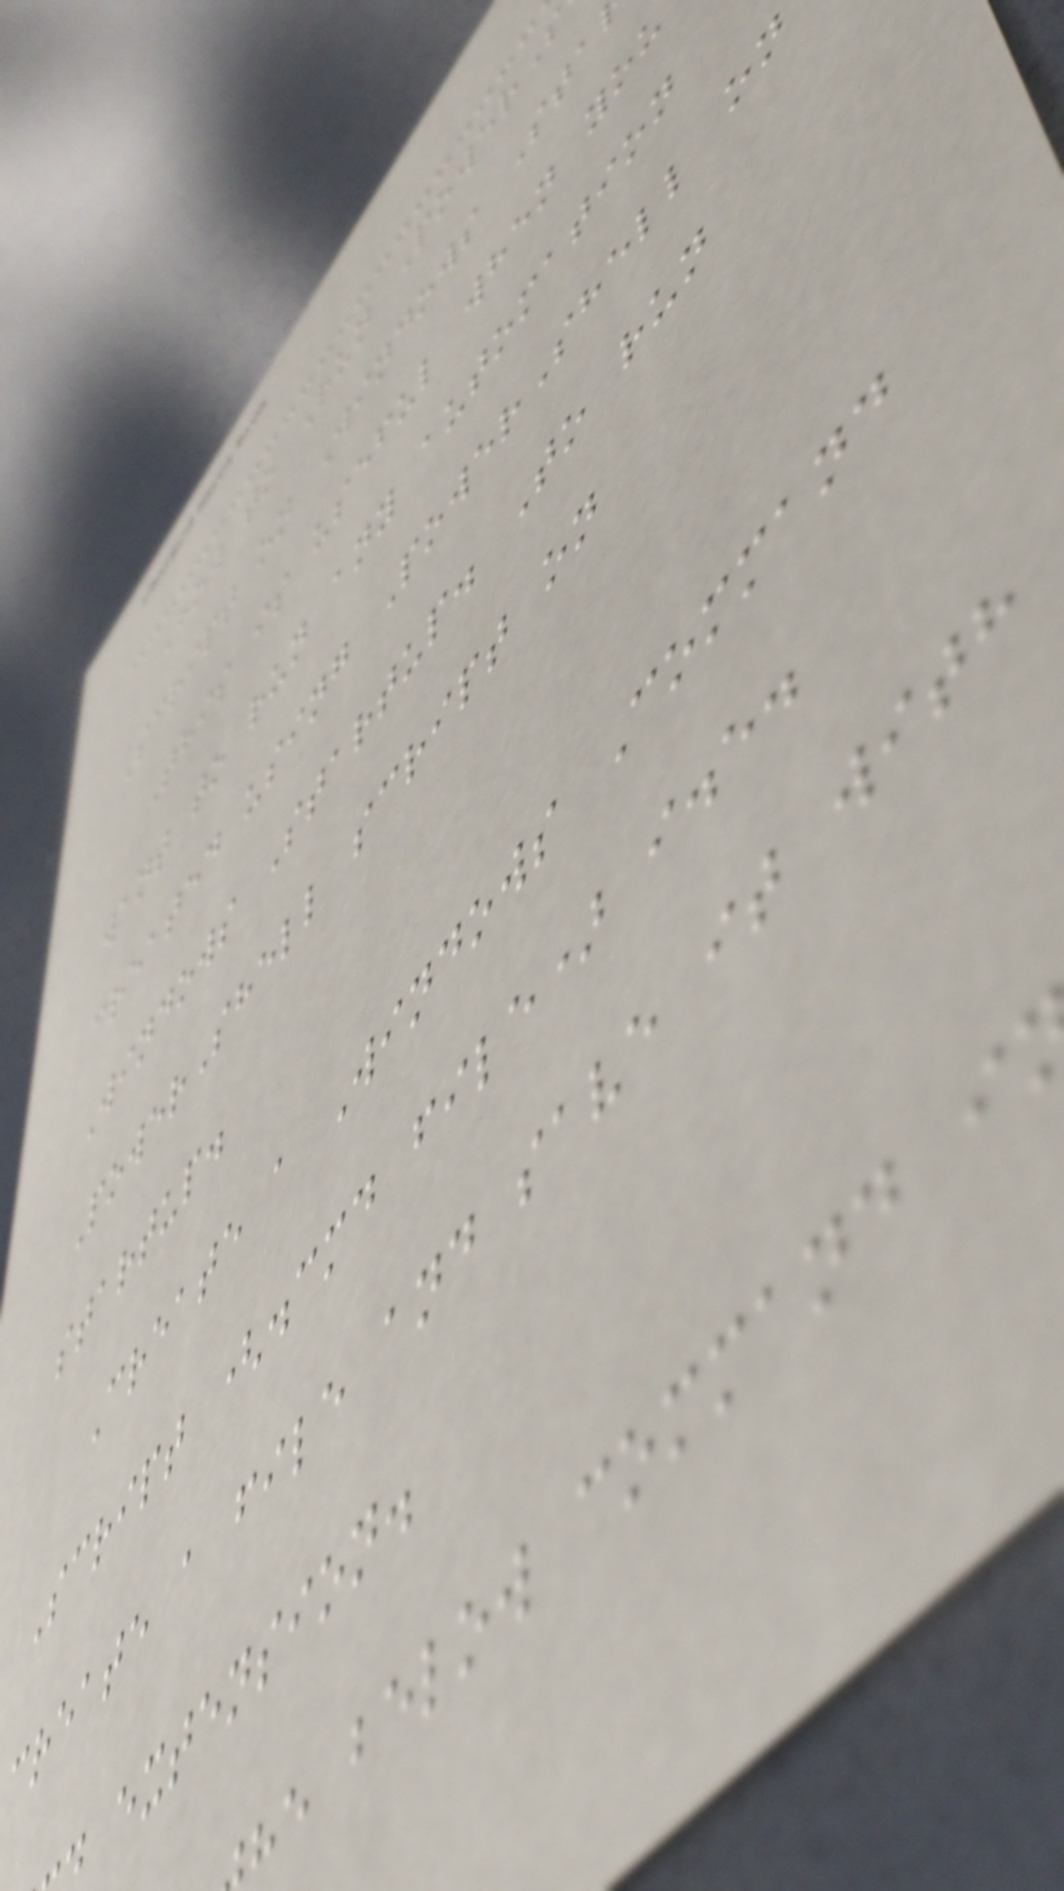How to Run PowerS
Script on Windows Sta
This is useful when you
want to run any automation
created using PowerShell on
Windows Startup. To run
PowerShell script on
startup.
Create a Windows Command
Script (.cmd file) i.e.
create a file and save it with
extension.
e below command i
